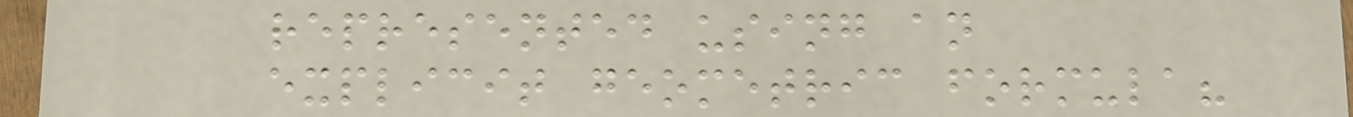represented using an
explicit geometric formula?
